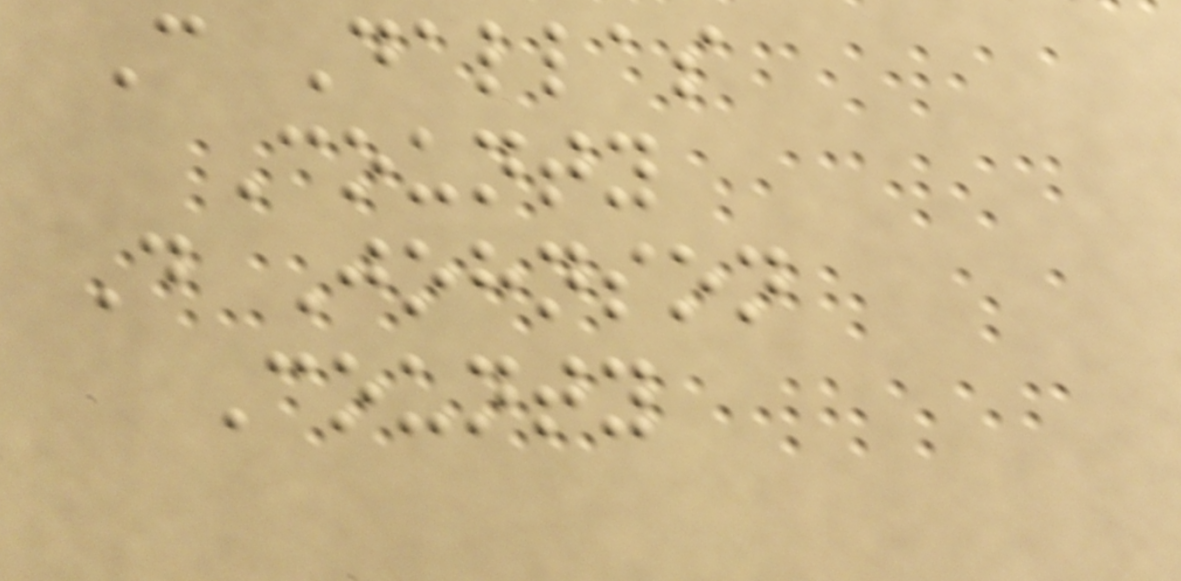C Dallas
County
D Johnson
County
